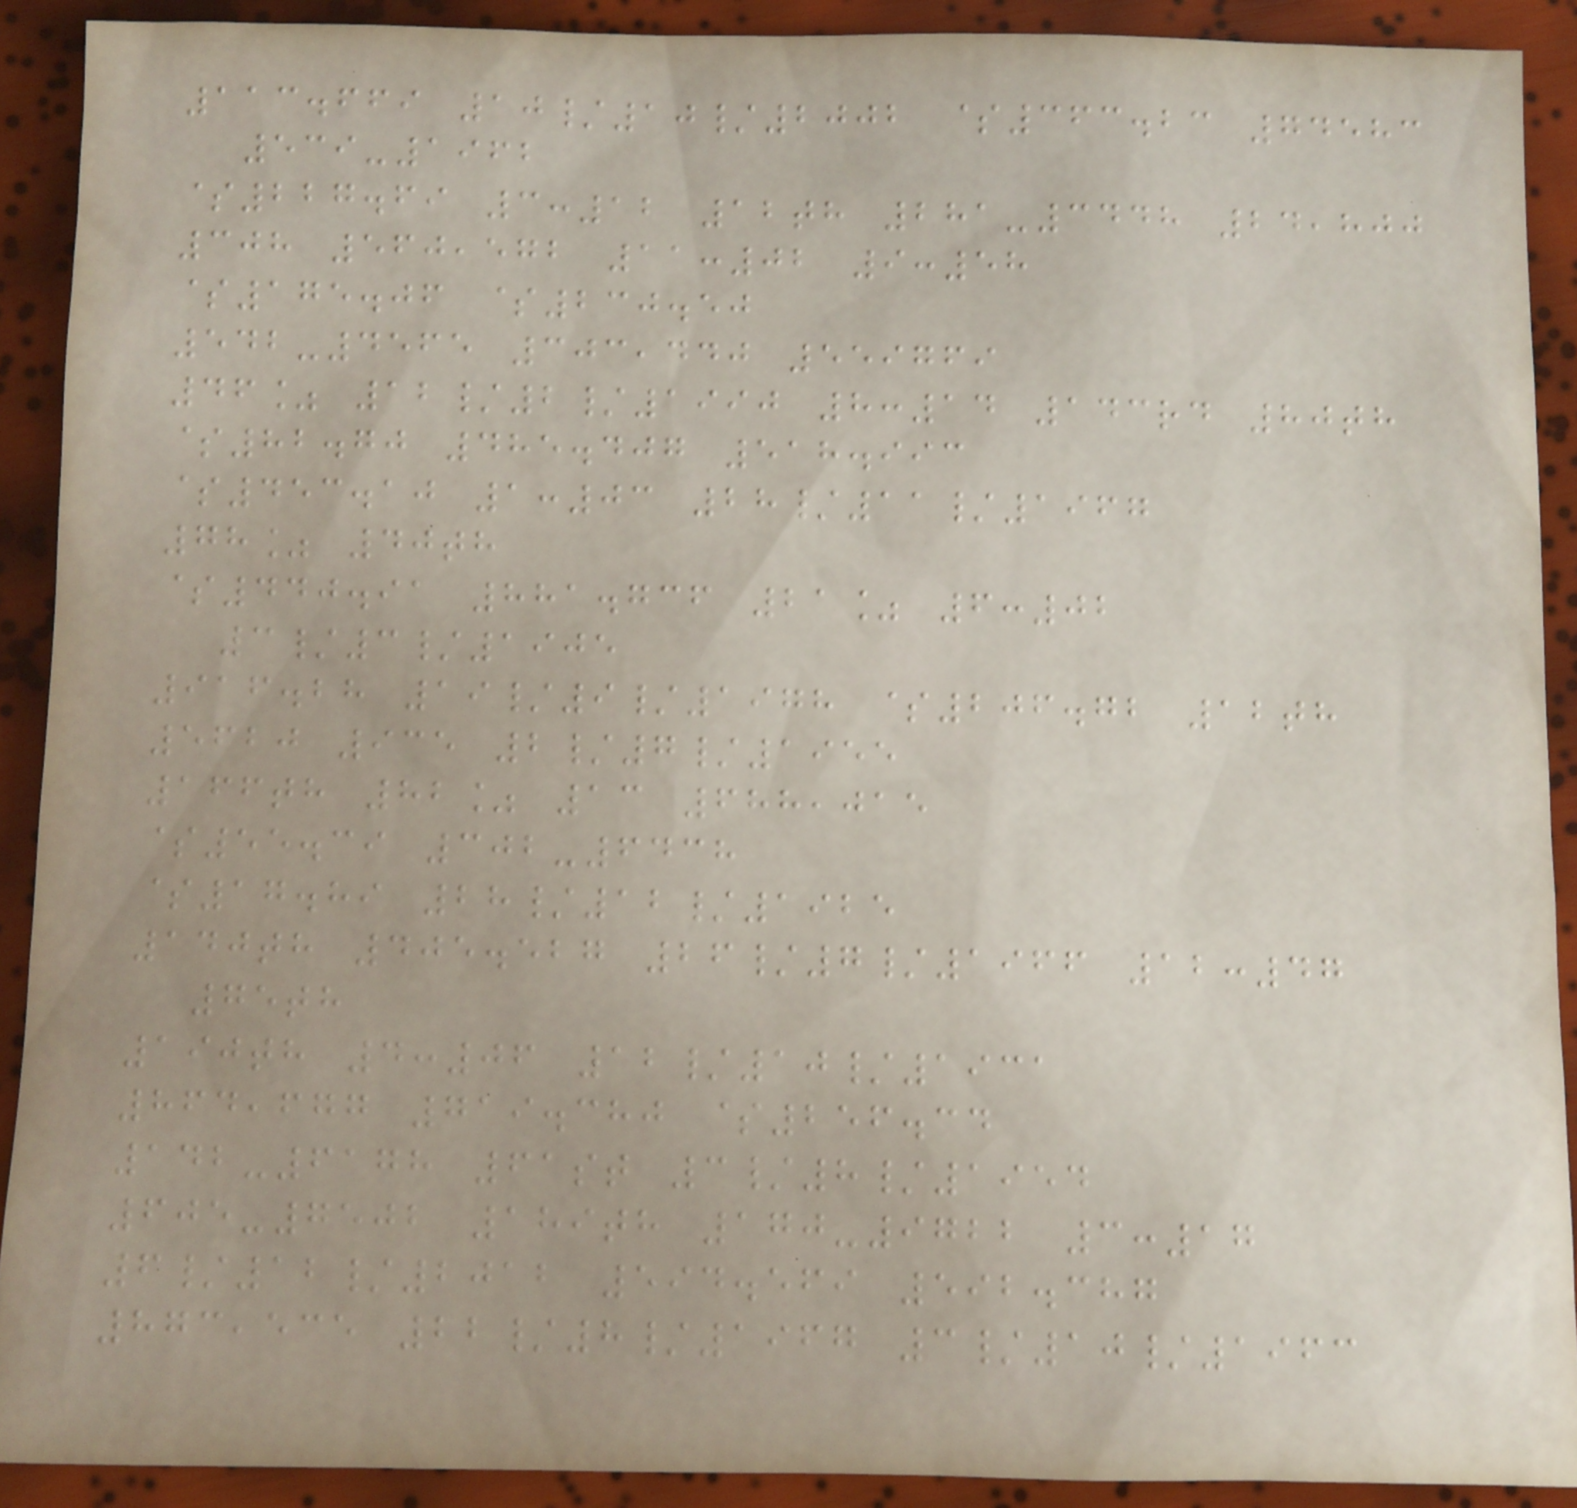113.669 10/10/2002 $363.23 74583
539-1962
$227.69 3:12 12th 281-3448 24,800
308 560,572 11:02 9:58
$175.06 $230.50
542-4565 303,440 559769
46% 12/2/1990 8:14 143rd 80th
$82.70 485.407 518.993
$453.10 1:03 28/11/1967
78% 40th
$440.91 881.736 21% 6:02
3/3/1905
916.28 19/9/1978 $206.72 12th
5620 935 2/7/1955
166th 82% 13 688,015
$55.39 302-6438
$17.89 28/12/1925
140th 405.527 26/7/1966 12:47
75th
190th 4:06 12/10/1931
864,677 719.380 $256.34
142-6178 61st 3/8/1954
605-7502 189th 170-9722 3:17
6/12/2012 594.569 592.387
873,535 22/8/1967 3/10/1963
